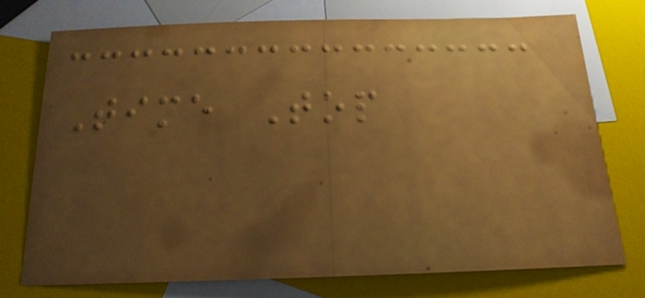Time Top
